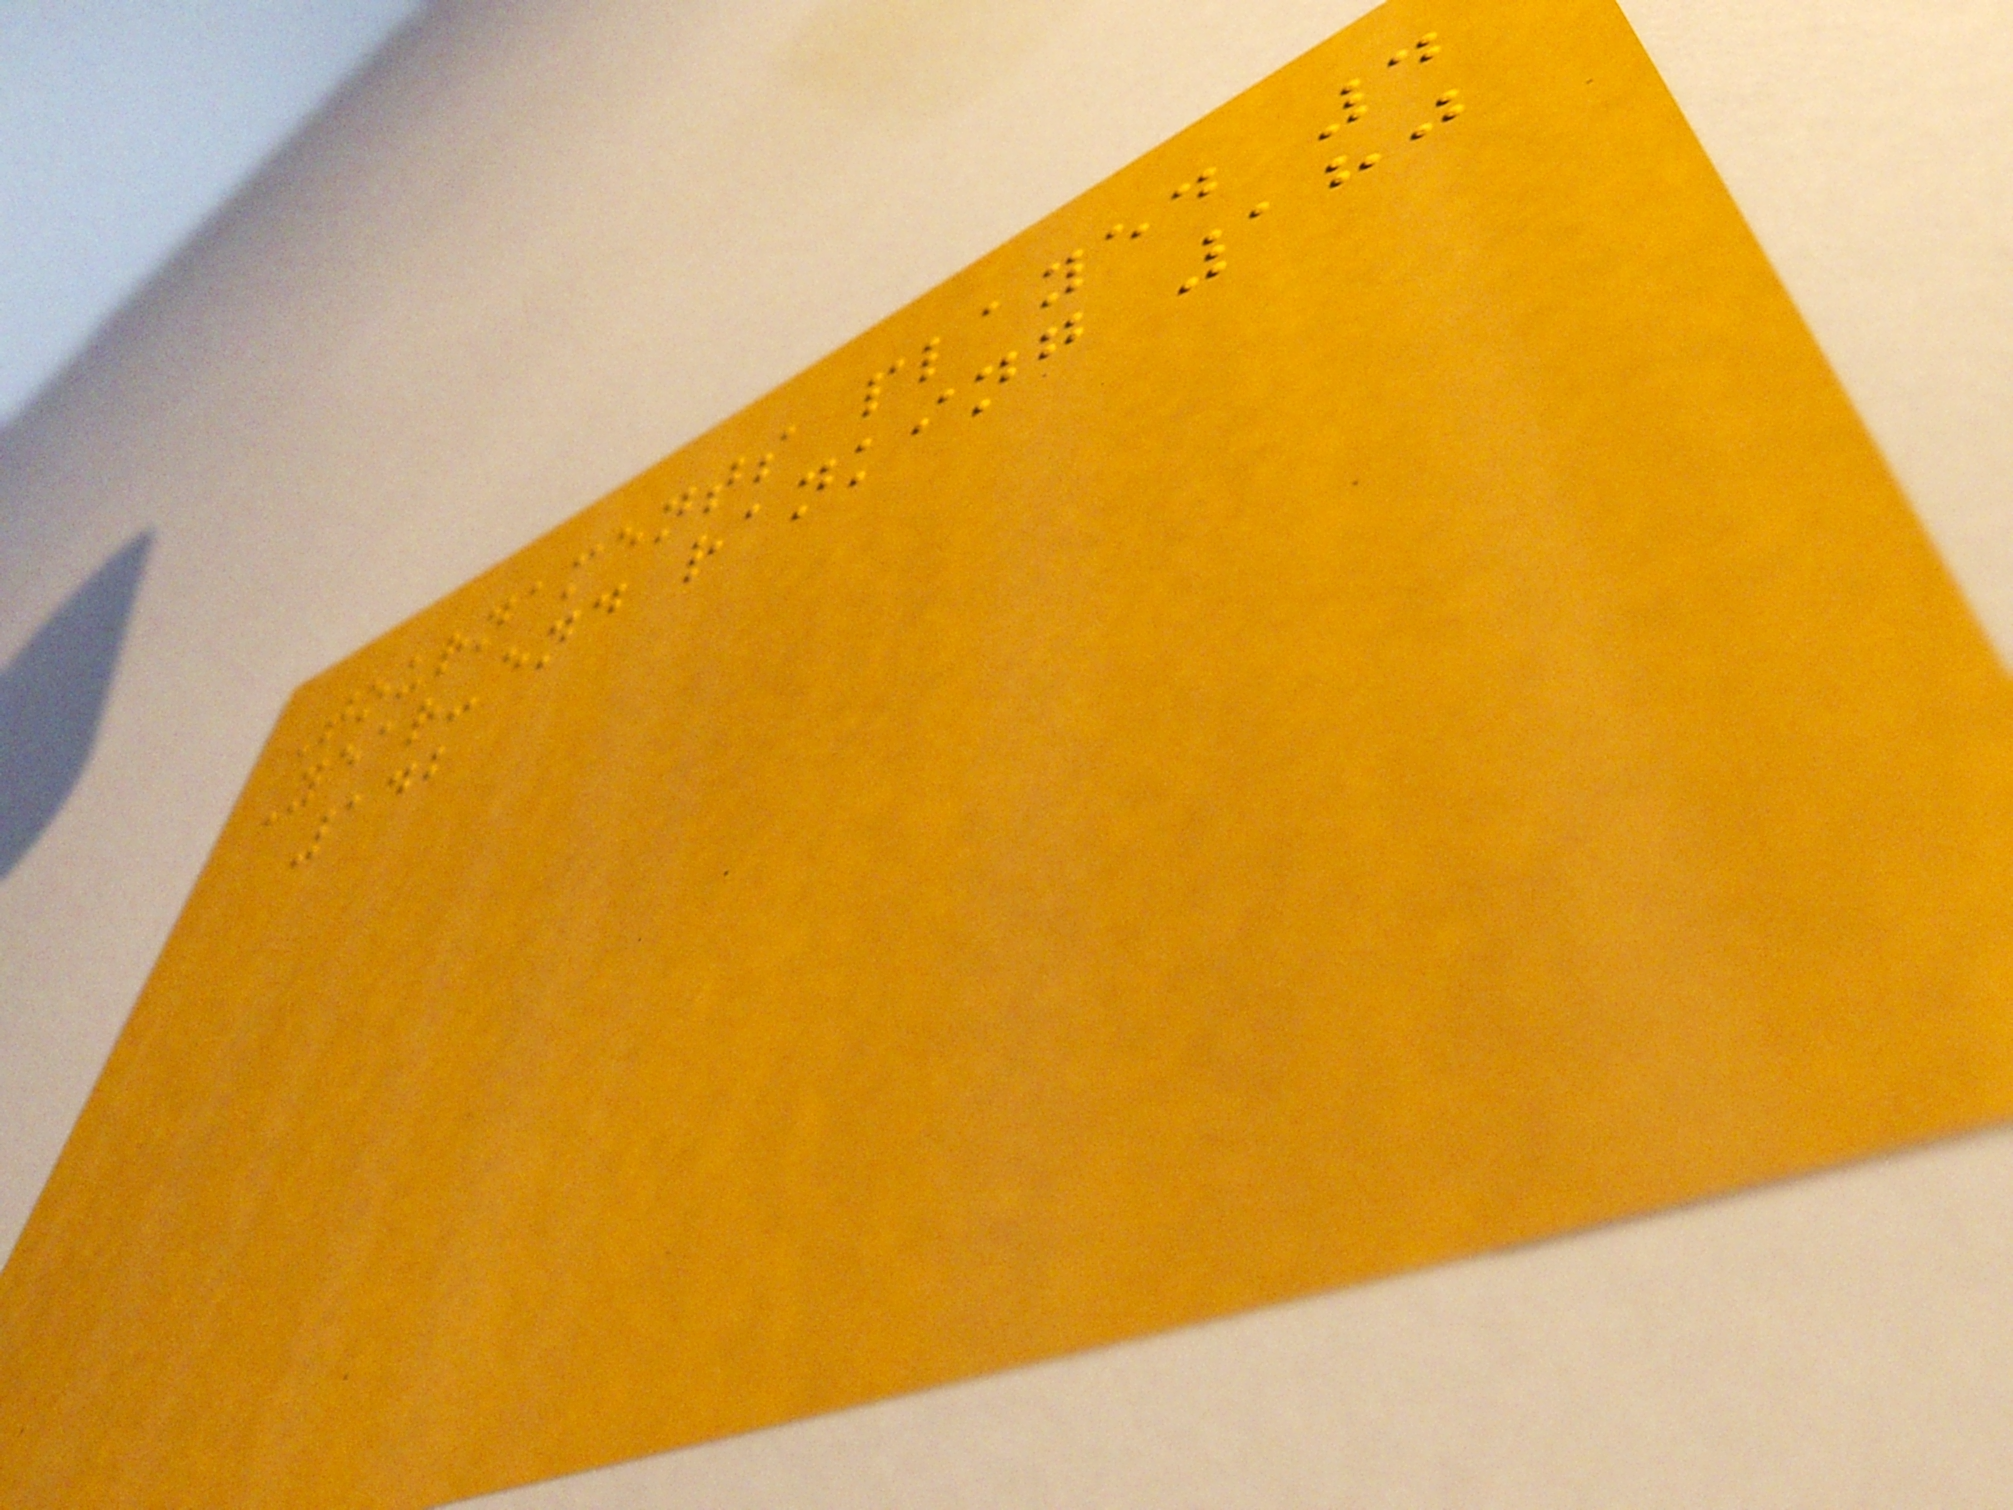Tournaments played 4
Year-end ranking 180
142
